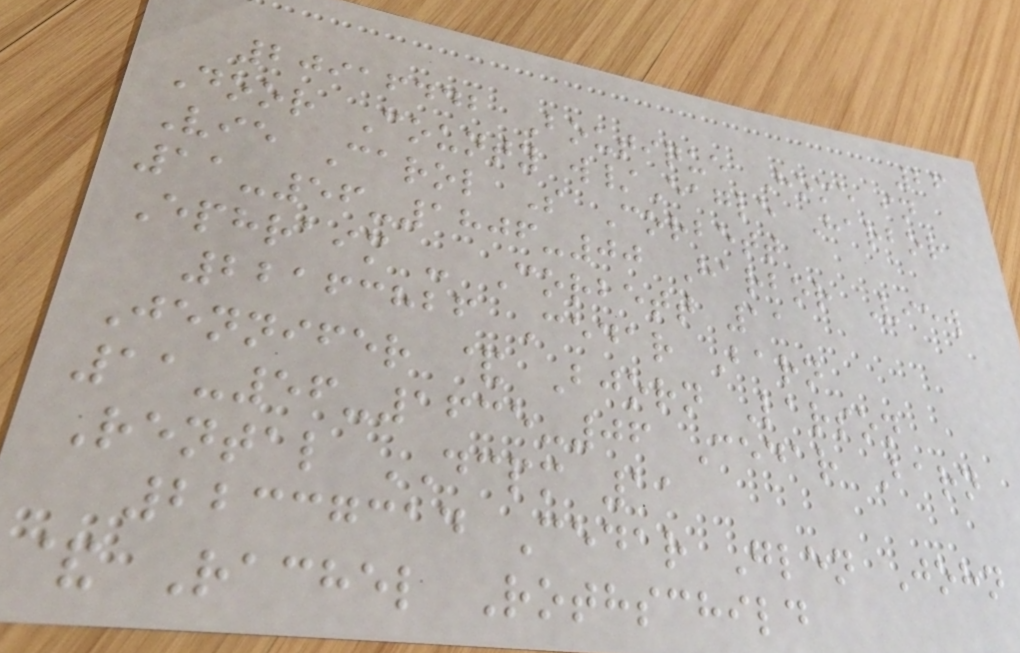26
20916442 Boutique Home in
Door County w/Eagle Harbor
Vie Carol S Corbett
11-56-1806-00 Harbor View
Ephraim - Corbett 11
22163826 Cedar Barn
Jennifer & Bjorn Larson
11-56-1635-06 Cedar Barn
Rental DCPM 11
22337314 Cedar Glen John
& Rachel Rothschild
